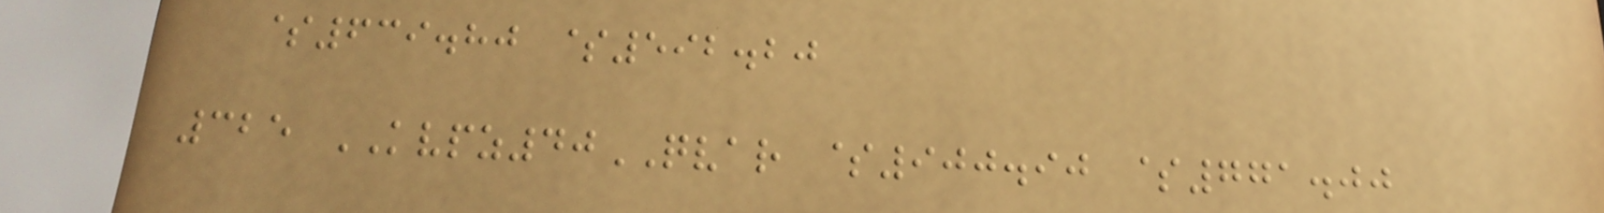$639.80 $592.20
325 KVPZ40QVAR $900.90 $771.00
